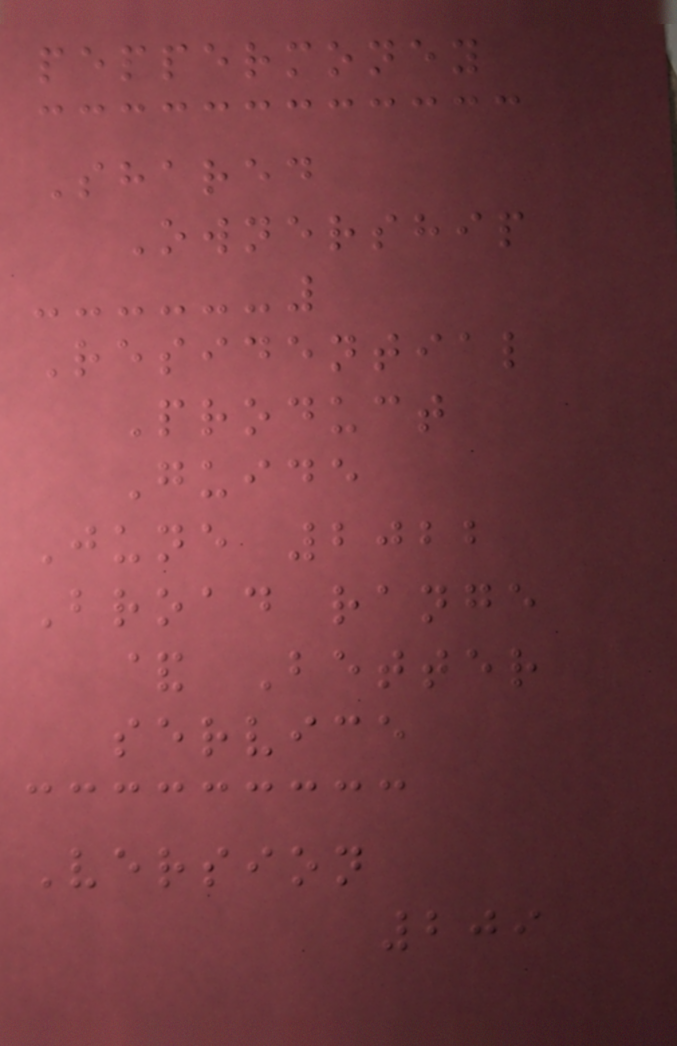peppermoney
Shared
Ownership
Residential
Product
Guide
June 2022
Broad range
& Better
service
Version
209
